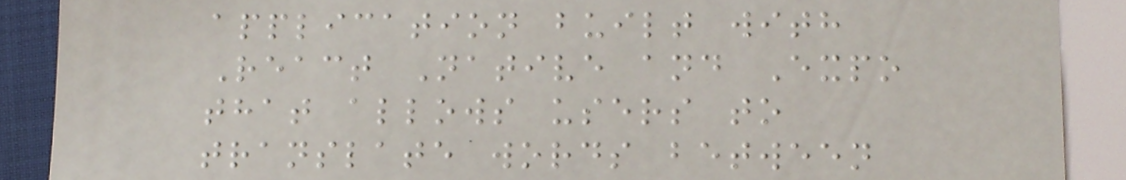application built with
React Native and Expo
that allows users to
translate words between
